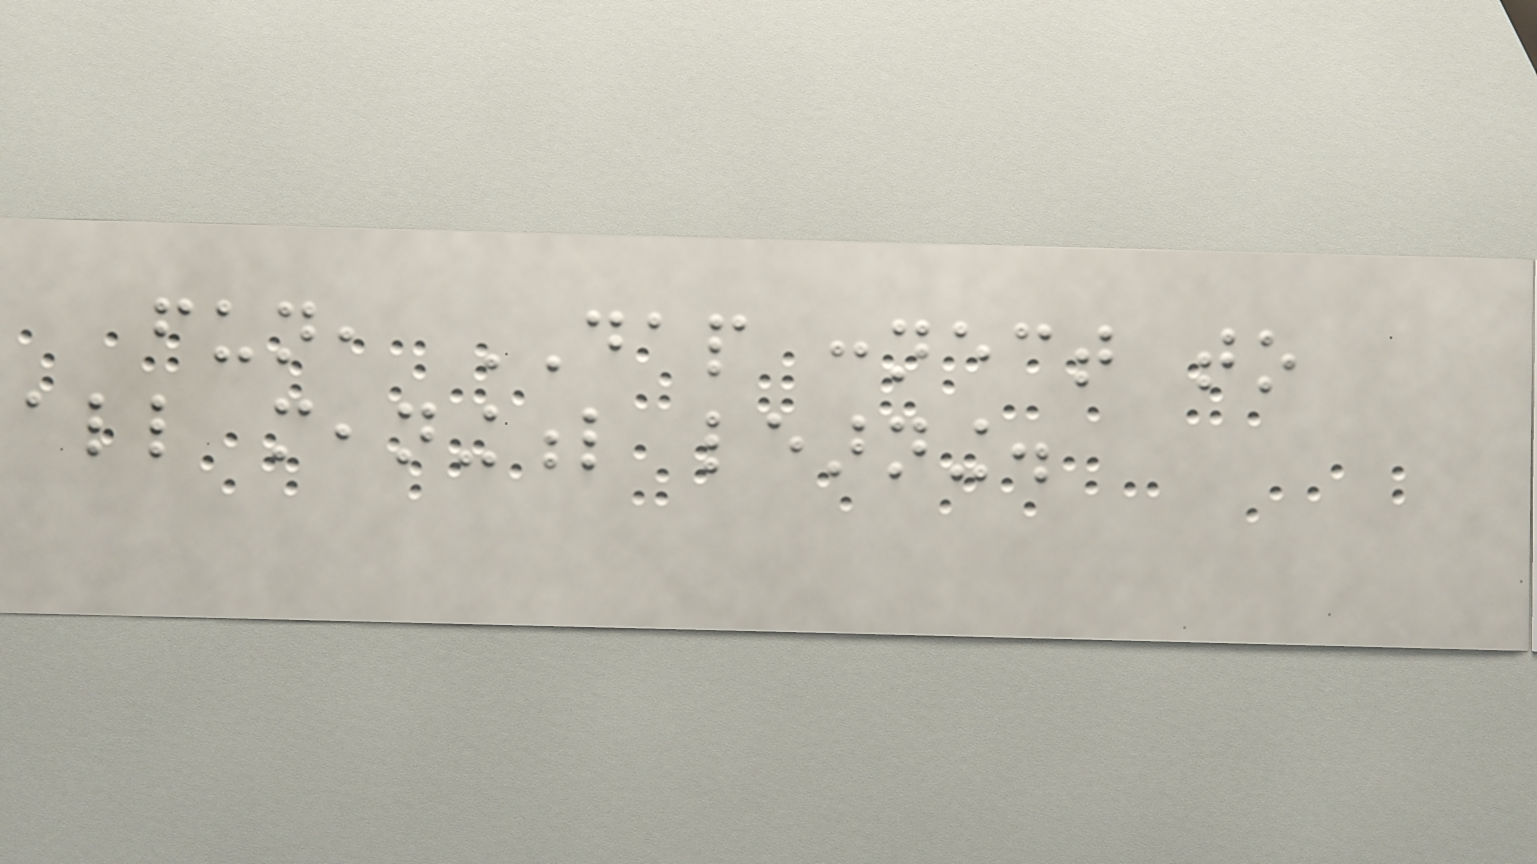fun, DAP connect to
all meaningful learning.
